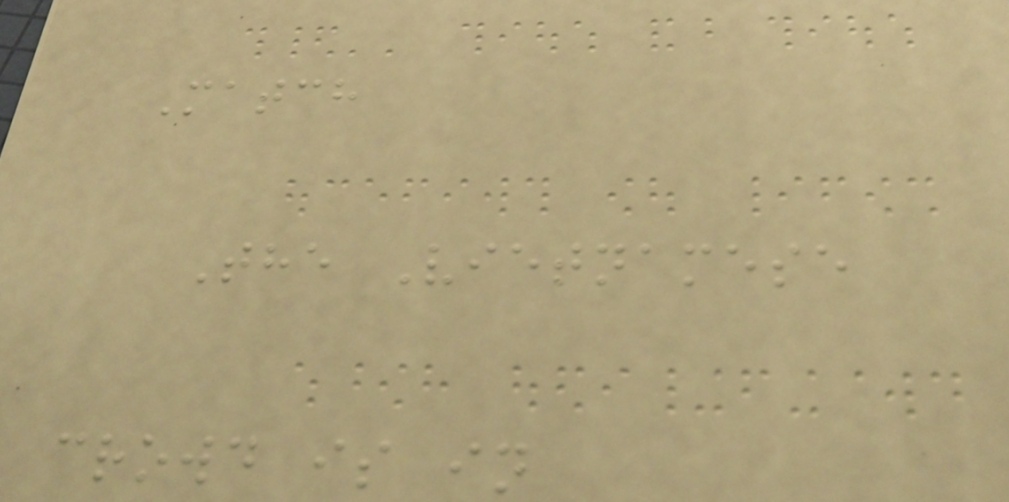Match
The Vietnamese
crowd is in
